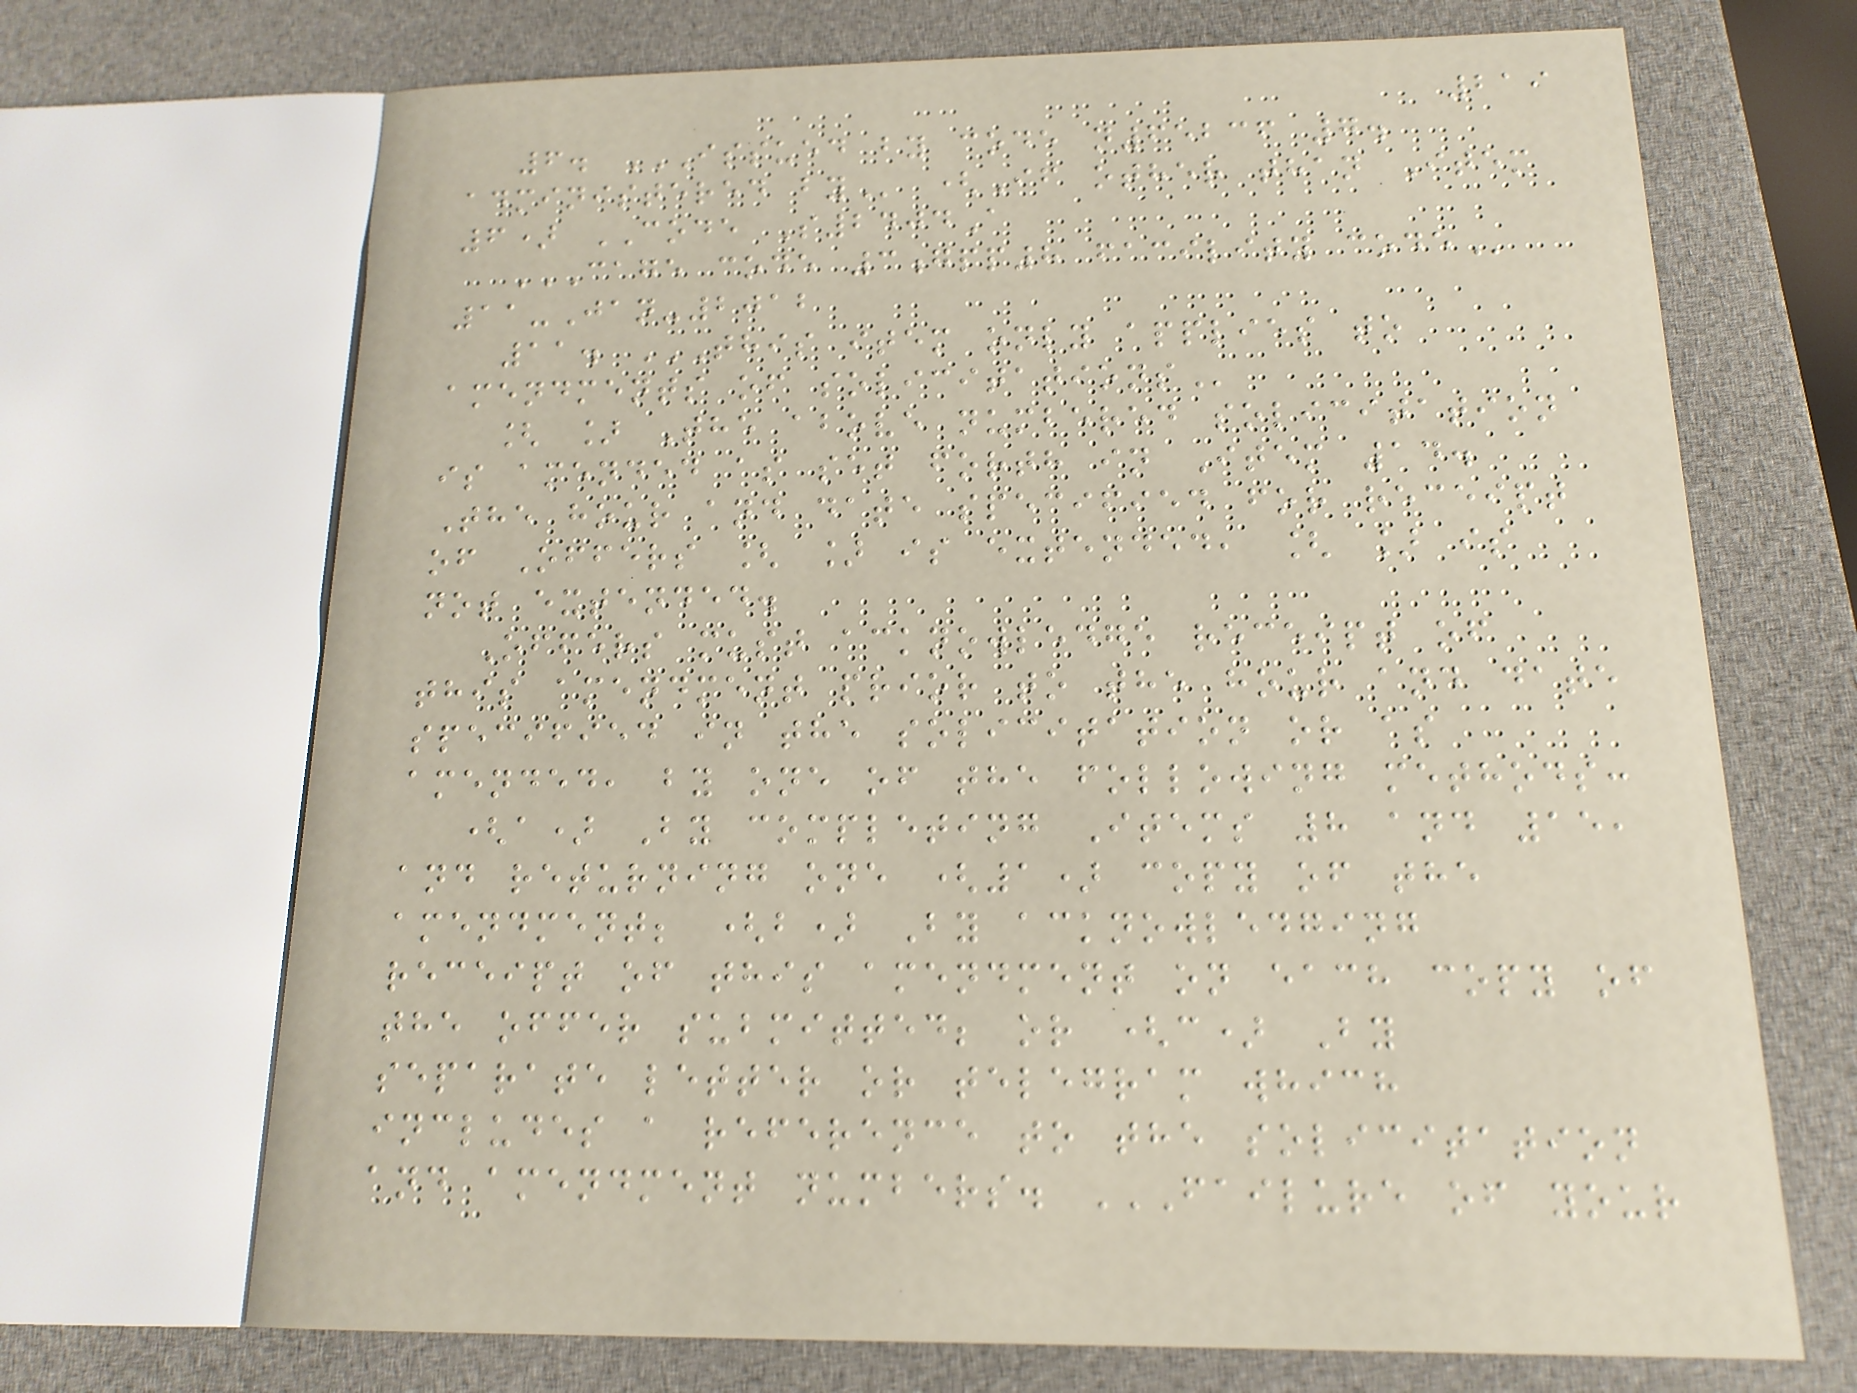219
6. ISSUED BY CODE N65236 7.
ADMINISTERED BY (If other than Item
6) CODE S2404A
CAGE CODE 3GPP8 FACILITY CODE
11-Jan-2012
11. THIS ITEM ONLY APPLIES TO
AMENDMENTS OF SOLICITATIONS
[ ] The above numbered solicitation
is amended as set forth in Item 14.
The hour and date specified for receipt
of Offers [ ] is extended, [ ] is
not extended.
Offers must acknowledge receipt of
this amendment prior to the hour and date
specified in the solicitation or as
amended, by one of the following methods:
(a) By completing Items 8 and 15,
and returning one (1) copy of the
amendment; (b) By acknowledging
receipt of this amendment on each copy of
the offer submitted; or (c) By
separate letter or telegram which
includes a reference to the solicitation
and amendment numbers. FAILURE OF YOUR
